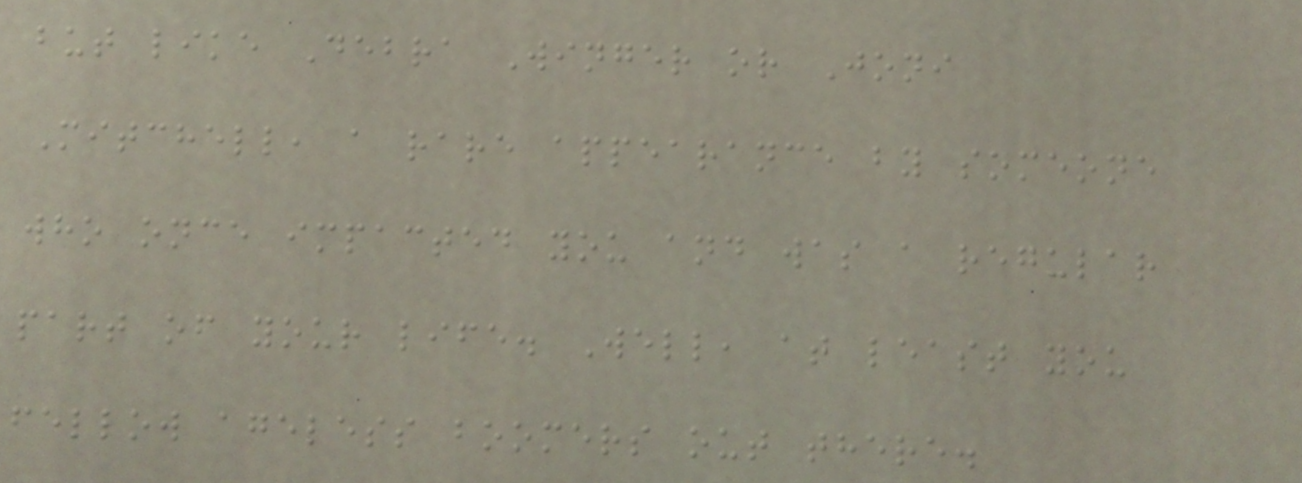but like Debra Winger or Joni
Mitchell, a rare appearance by someone
who once impacted you and was a regular
part of your life. Well, at least you
fellow ageless boomers out there.
